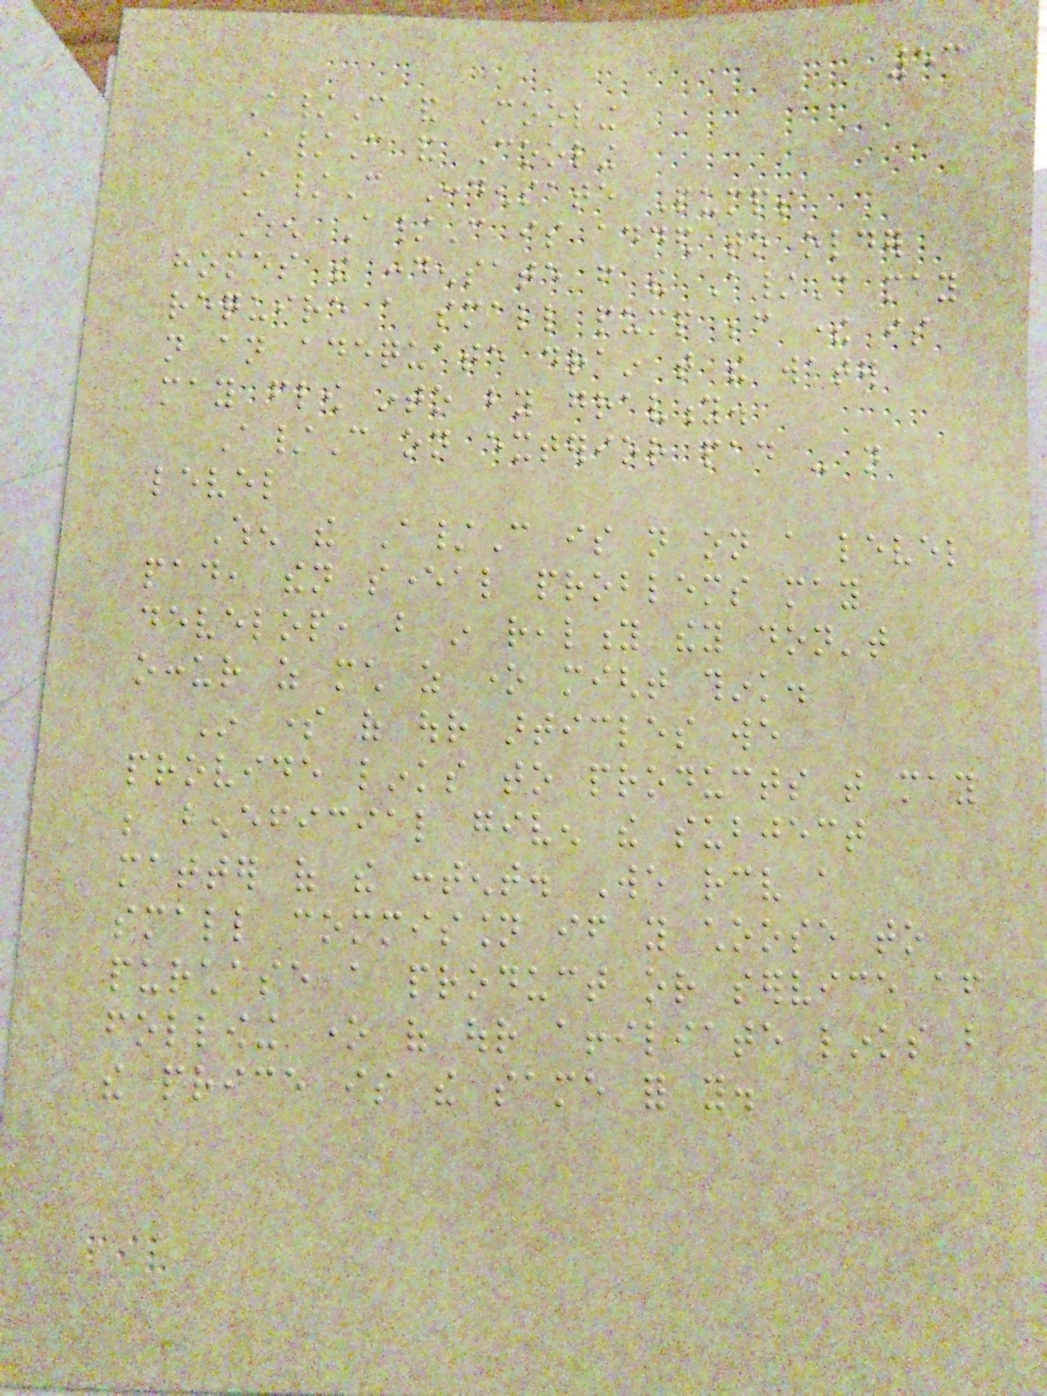53
A/C and Cooling
A/C and Cooling
A/C Condensate Pumps
When A/C is added to older
homes the condensate from the A/C may
require a small pump because there is
not an adequate drain that the water
may flow into by gravity.
A/C on exterior pad - not
level
When the A/C is not on a level
pad, then several problems may
develop, but in reality they don't
occur as much as one might think.
In some of our articles we
provide links to products that may
be beneficial given the subject
matter of the content. We receive a
small commission if you choose to
purchase a product or service after
following one of our affiliate links but
the price is the same for you.
